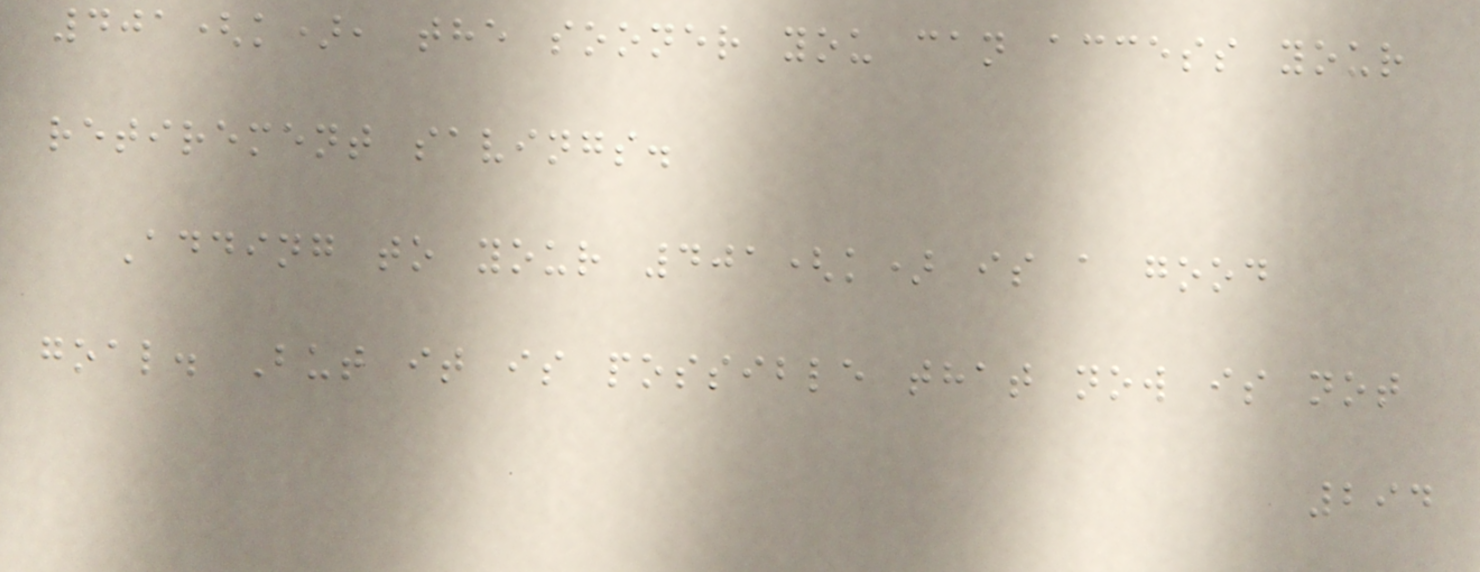401(k), the sooner you can access your
retirement savings.
Adding to your 401(k) is a good
goal. But it is possible that now is not
294
